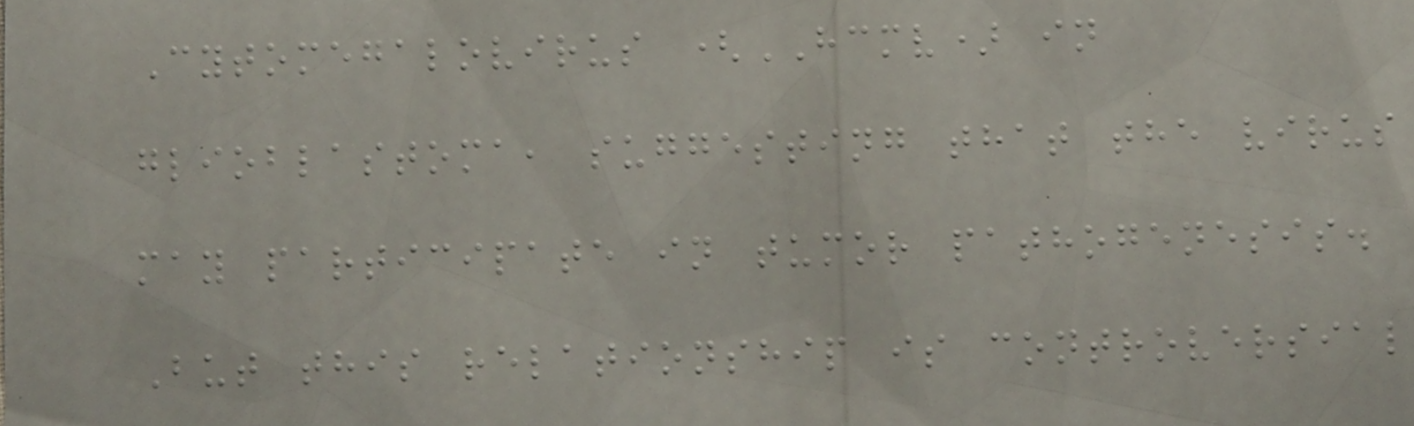Cytomegalovirus (HCMV) in
glioblastoma, suggesting that the virus
may participate in tumor pathogenesis.
But this relationship is controversial
